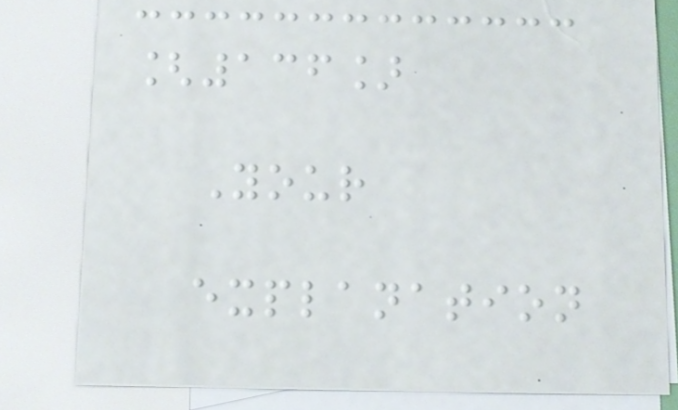[136]
Your
explanation
